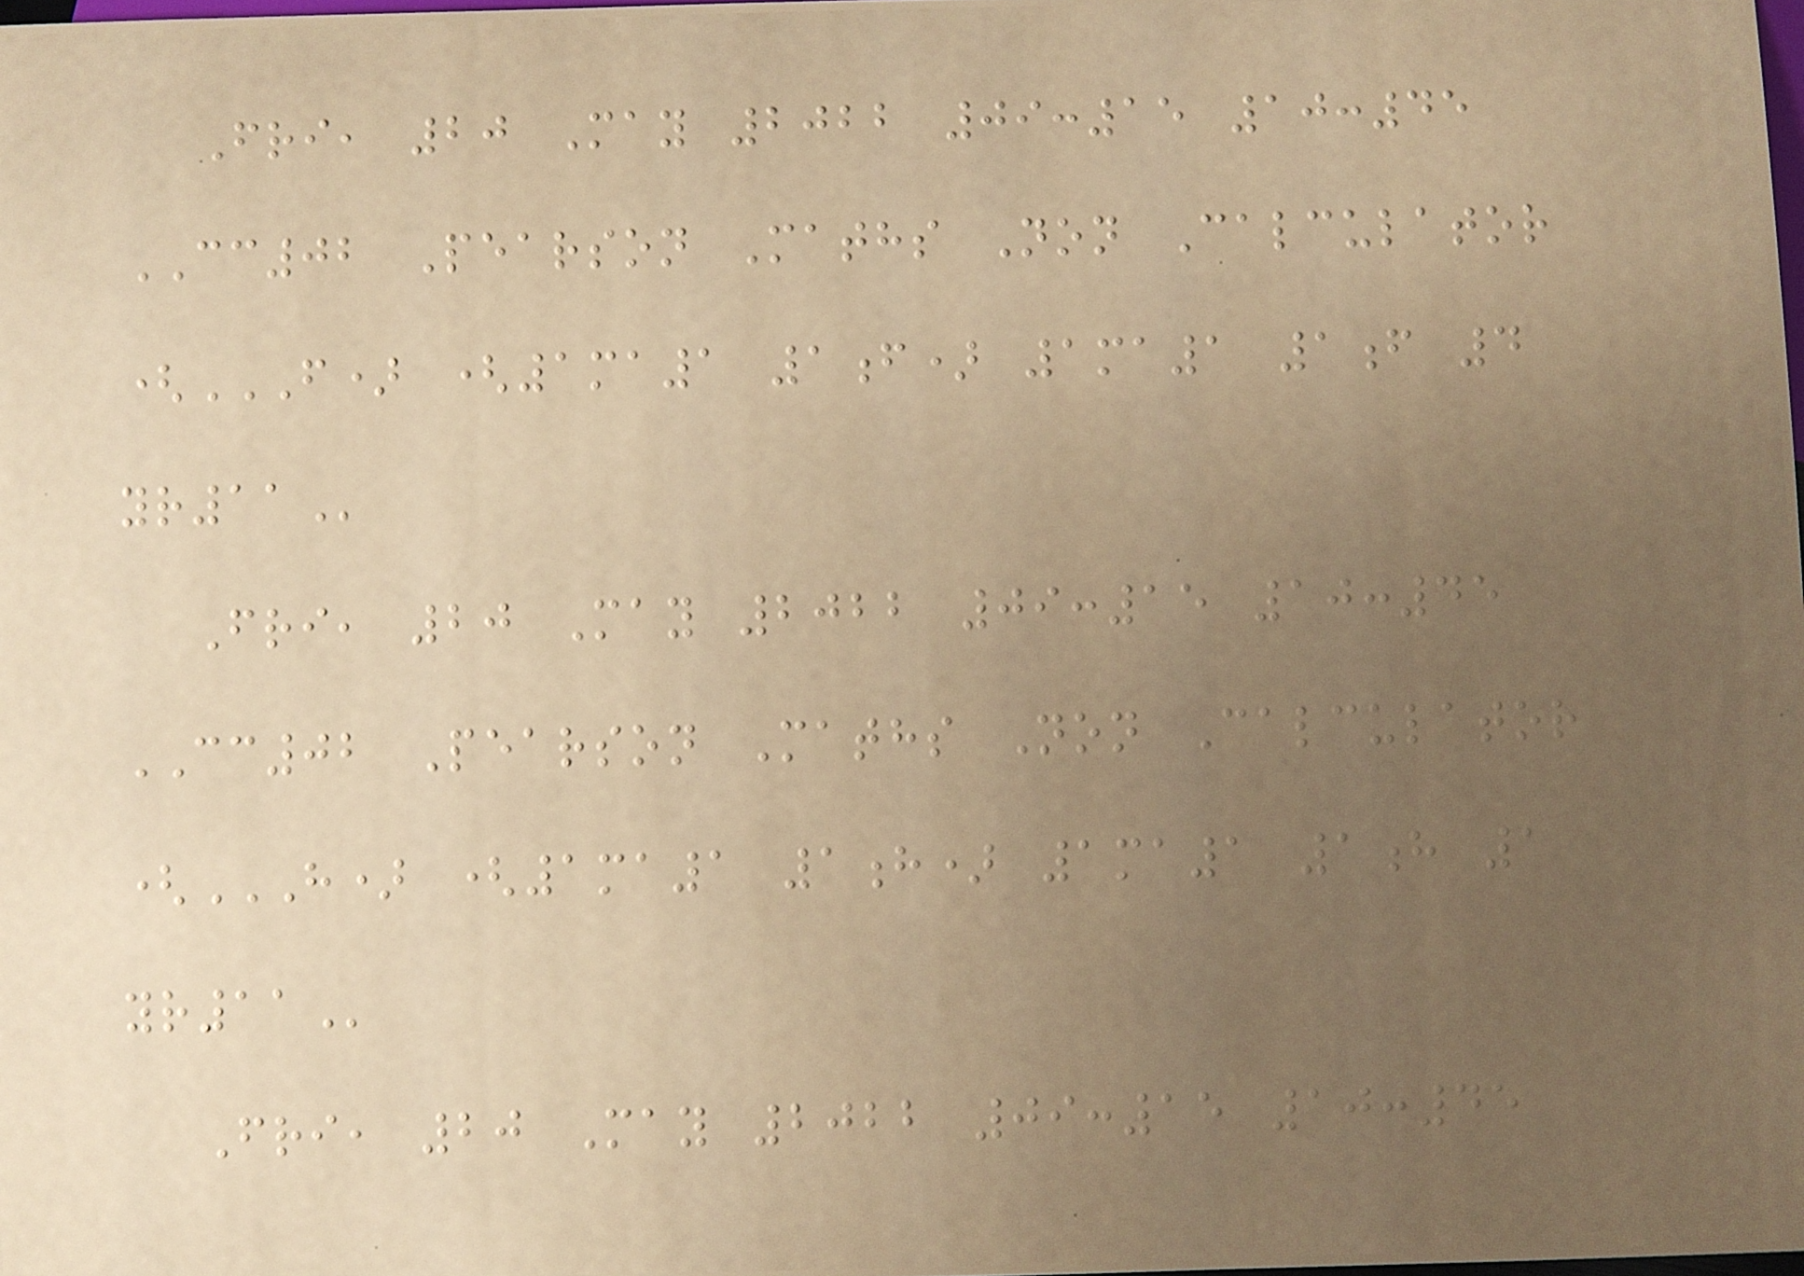Fri, 20 May 2022 09:15 10:45
CC02 Pearson Maths Non Calculator
(F) (1MA1 1F) 1MA1 1F 4
YR11
Fri, 20 May 2022 09:15 10:45
CC02 Pearson Maths Non Calculator
(H) (1MA1 1H) 1MA1 1H 1
YR11
Fri, 20 May 2022 09:15 10:45
